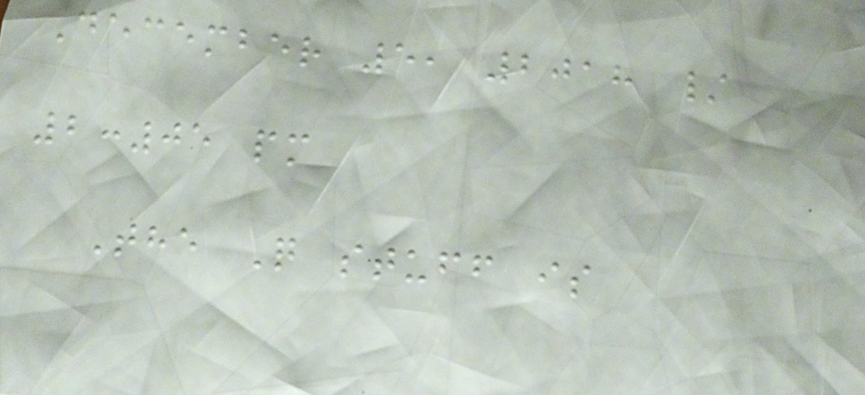December 5, 2018 /
2:05 pm
The Q stuff is
